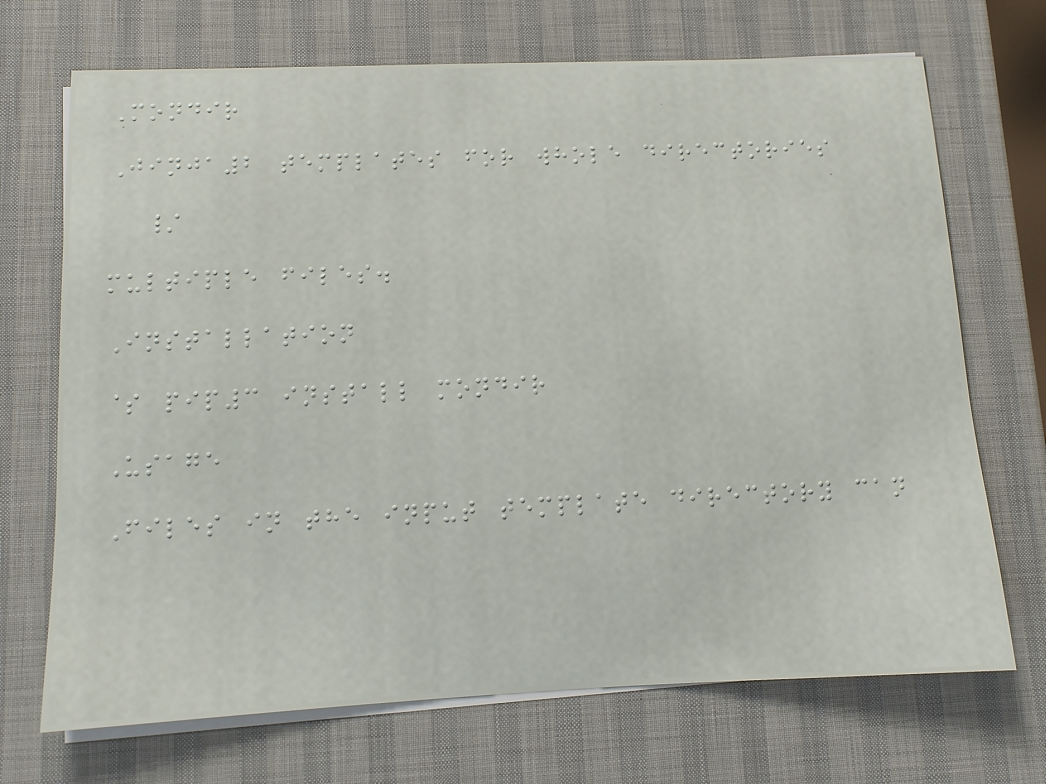Mondir
Jinja2 templates for whole directories
/
multiple files.
Installation
$ pip3 install mondir
Usage
Files in the input template directory can
